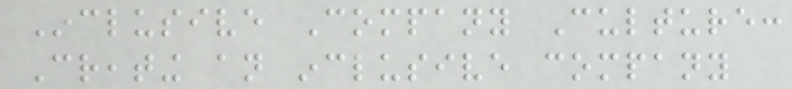Inclusive Company Culture:
Creating an inclusive company
